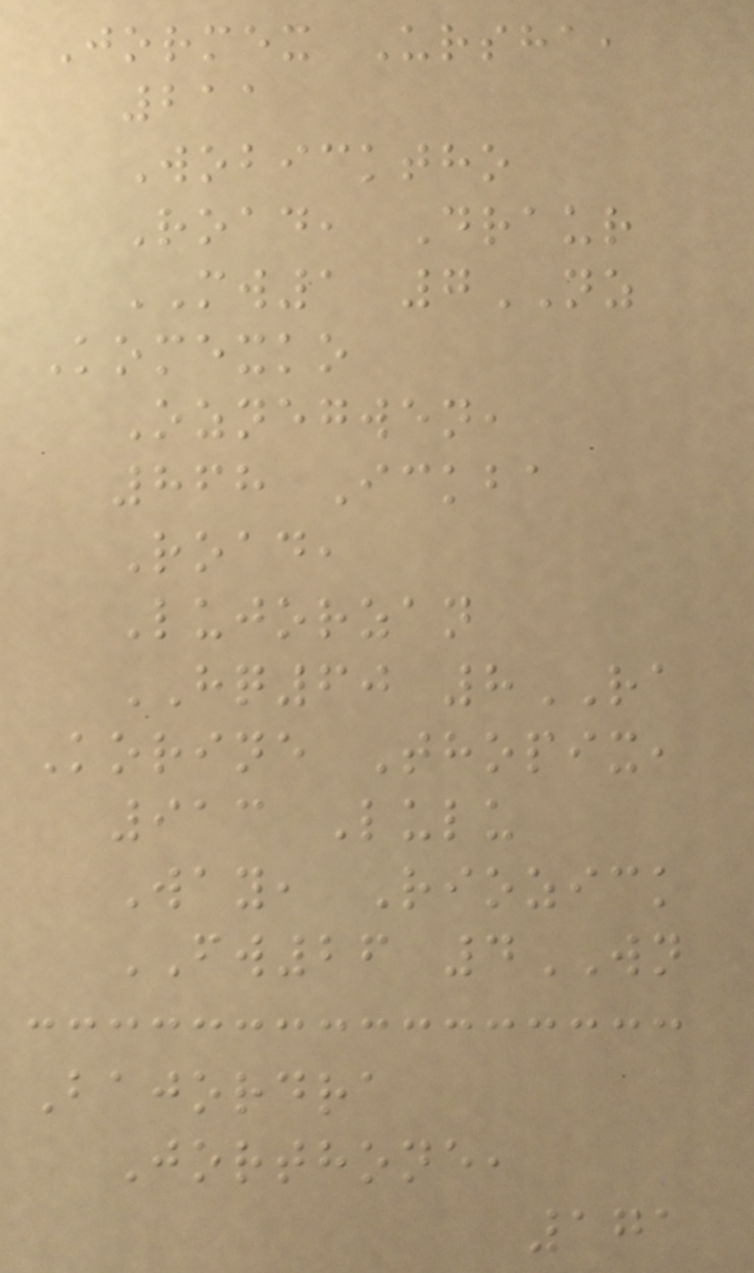Jormex Ursha,
211
Wobicktho
Road, Draur
MW1 7NZ
Komexko
Oznegwen,
868 Ickba
Road,
Lujorzan
HQ60 8RA
Korine Thopix,
913 Lulu
Way, Riozick
FW26 4WN
Bajordra
Jorthone,
171
